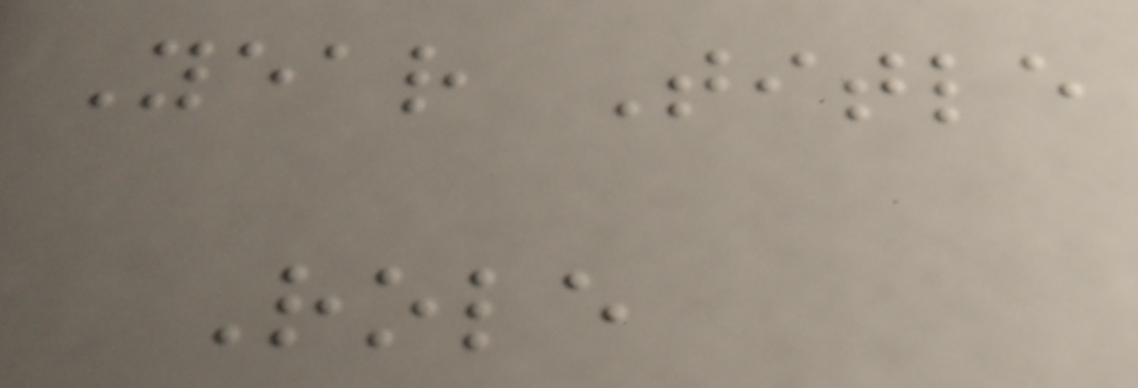Year Title
Role
